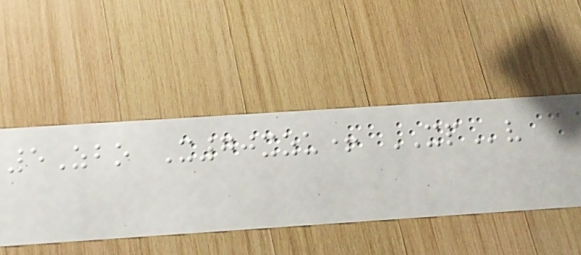5Zbo X70xzu+ XPv
